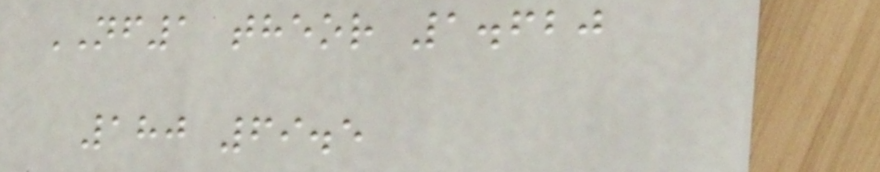NF1 theor 1.620
180 69.5
